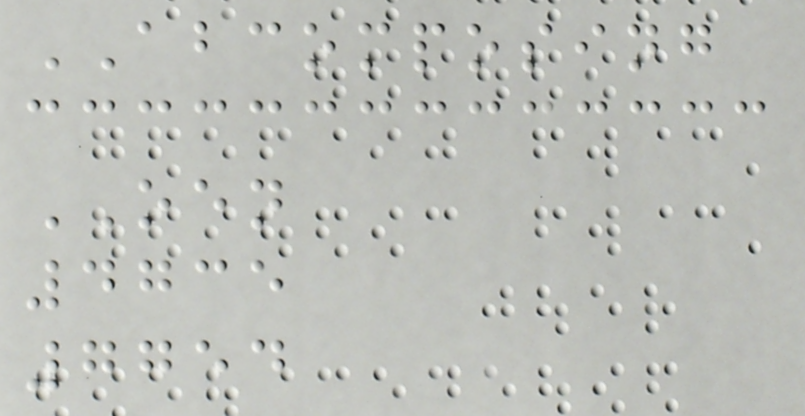ABCOMPOSING
OEN
4735
7754
